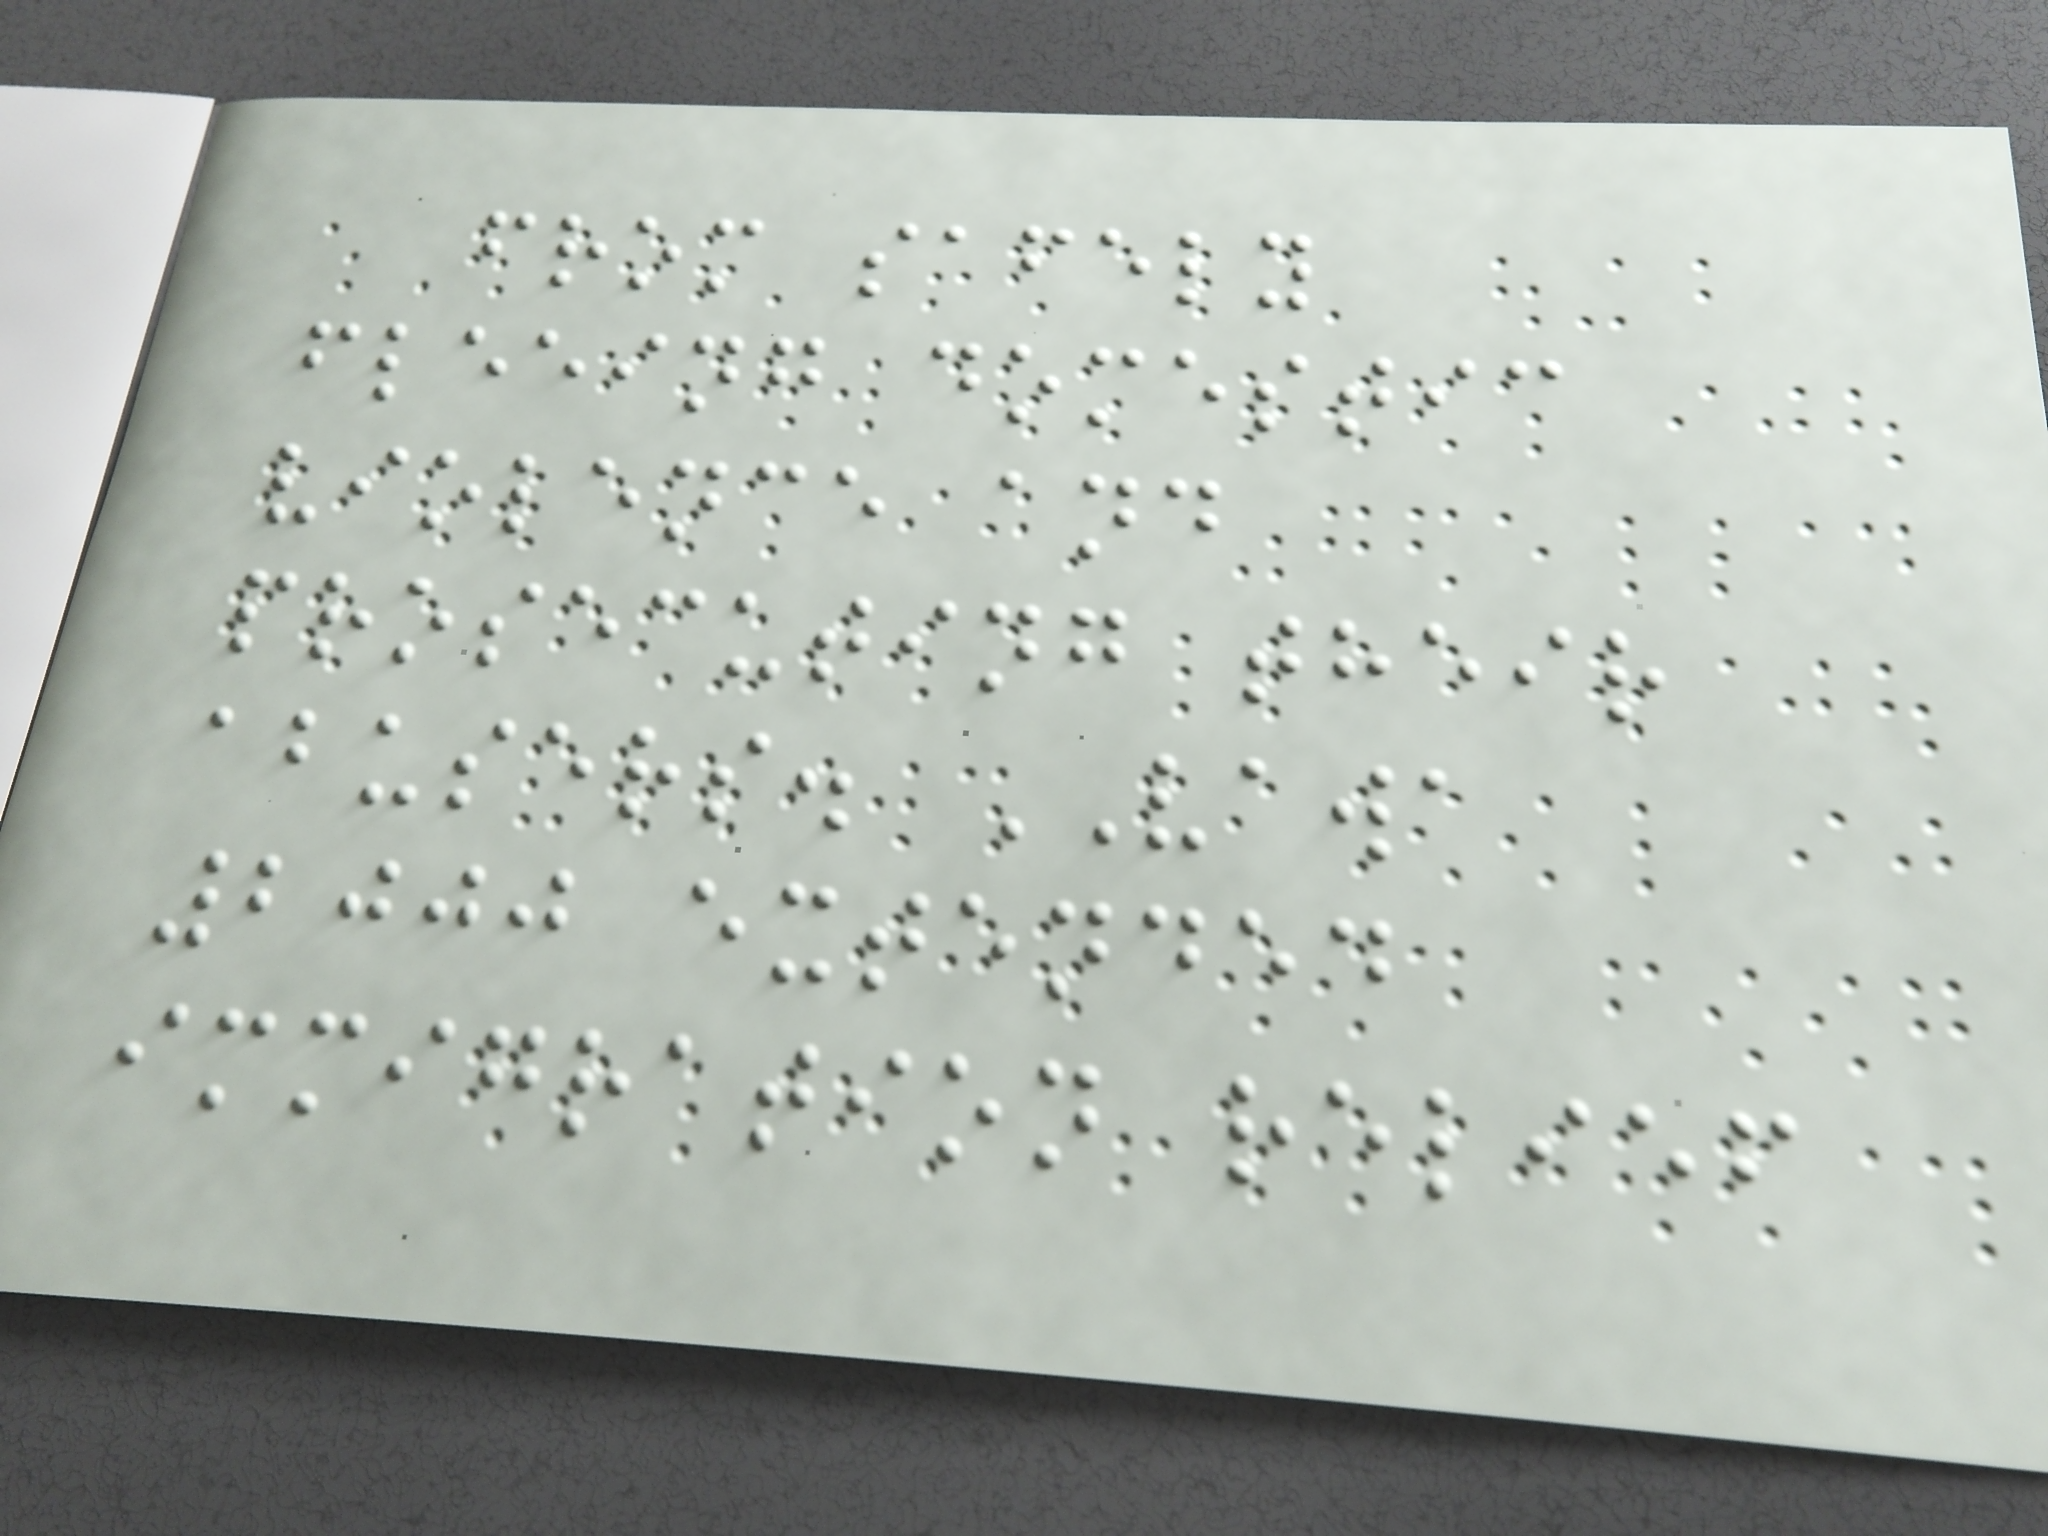from safely
fleeing domestic
violence and
prosecuting their
abusers. VAWA
2000 extended
immigration relief
